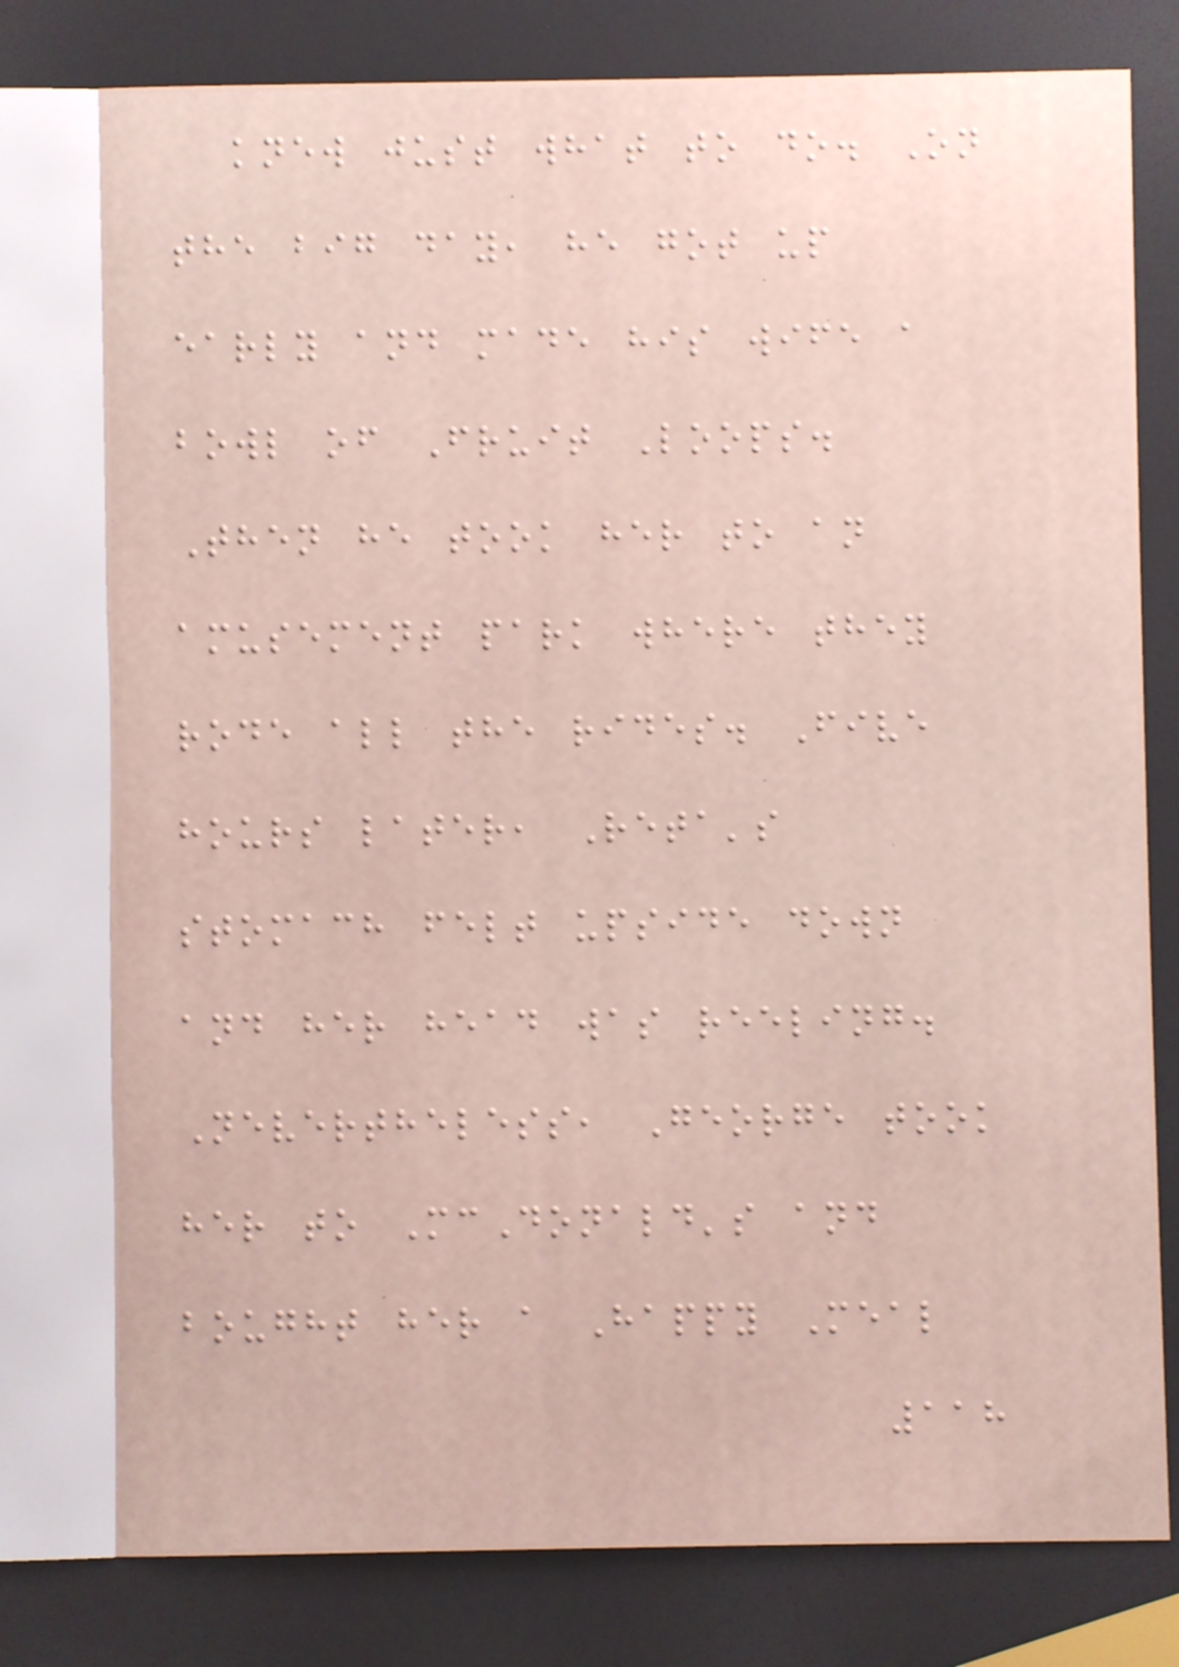knew just what to do. On
the big day, he got up
early and made his wife a
bowl of Fruit Loops.
Then he took her to an
amusement park where they
rode all the rides. Five
hours later, Reta's
stomach felt upside down
and her head was reeling.
Nevertheless, George took
her to McDonald's and
bought her a Happy Meal
118
